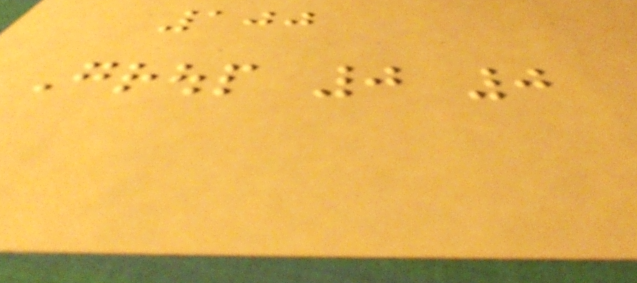100
Group 0 0
